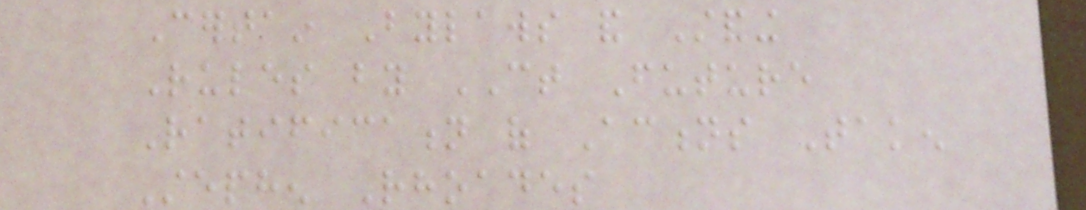Certain Bylaws and Standing
Rules by CT Future
Ratification of Actions Taken
Stephen Rhoades
